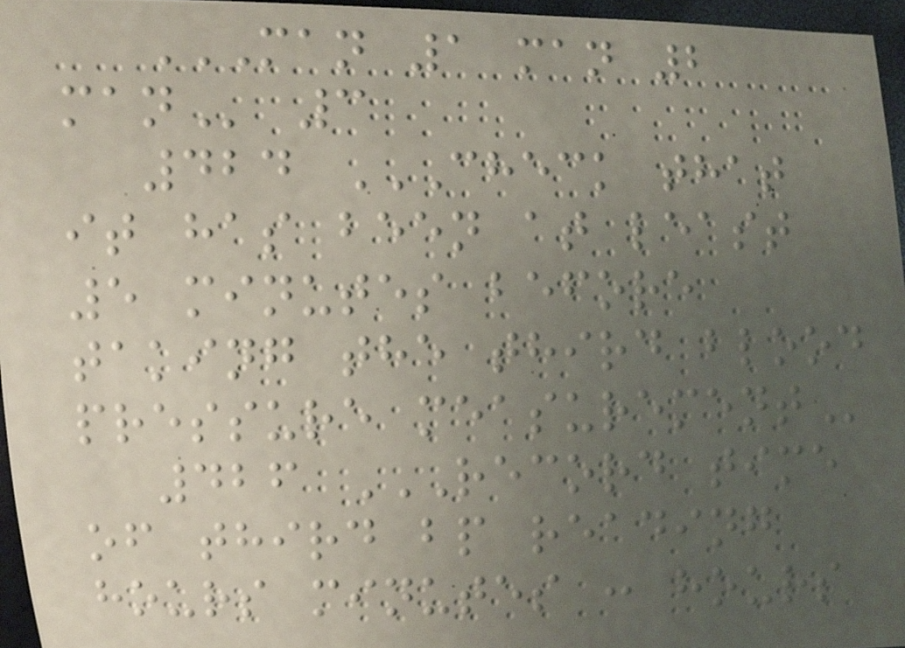MAN 1 MAN 2
MAN 3
424 CHECK THAT
IT HAS BEEN AT LEAST
5 MINUTES BEFORE
TAKING THE THIRD BLOOD
PRESSURE MEASUREMENT
426 RECORD TIME
OF THIRD BP READING
HOURS MINUTES : HOURS
